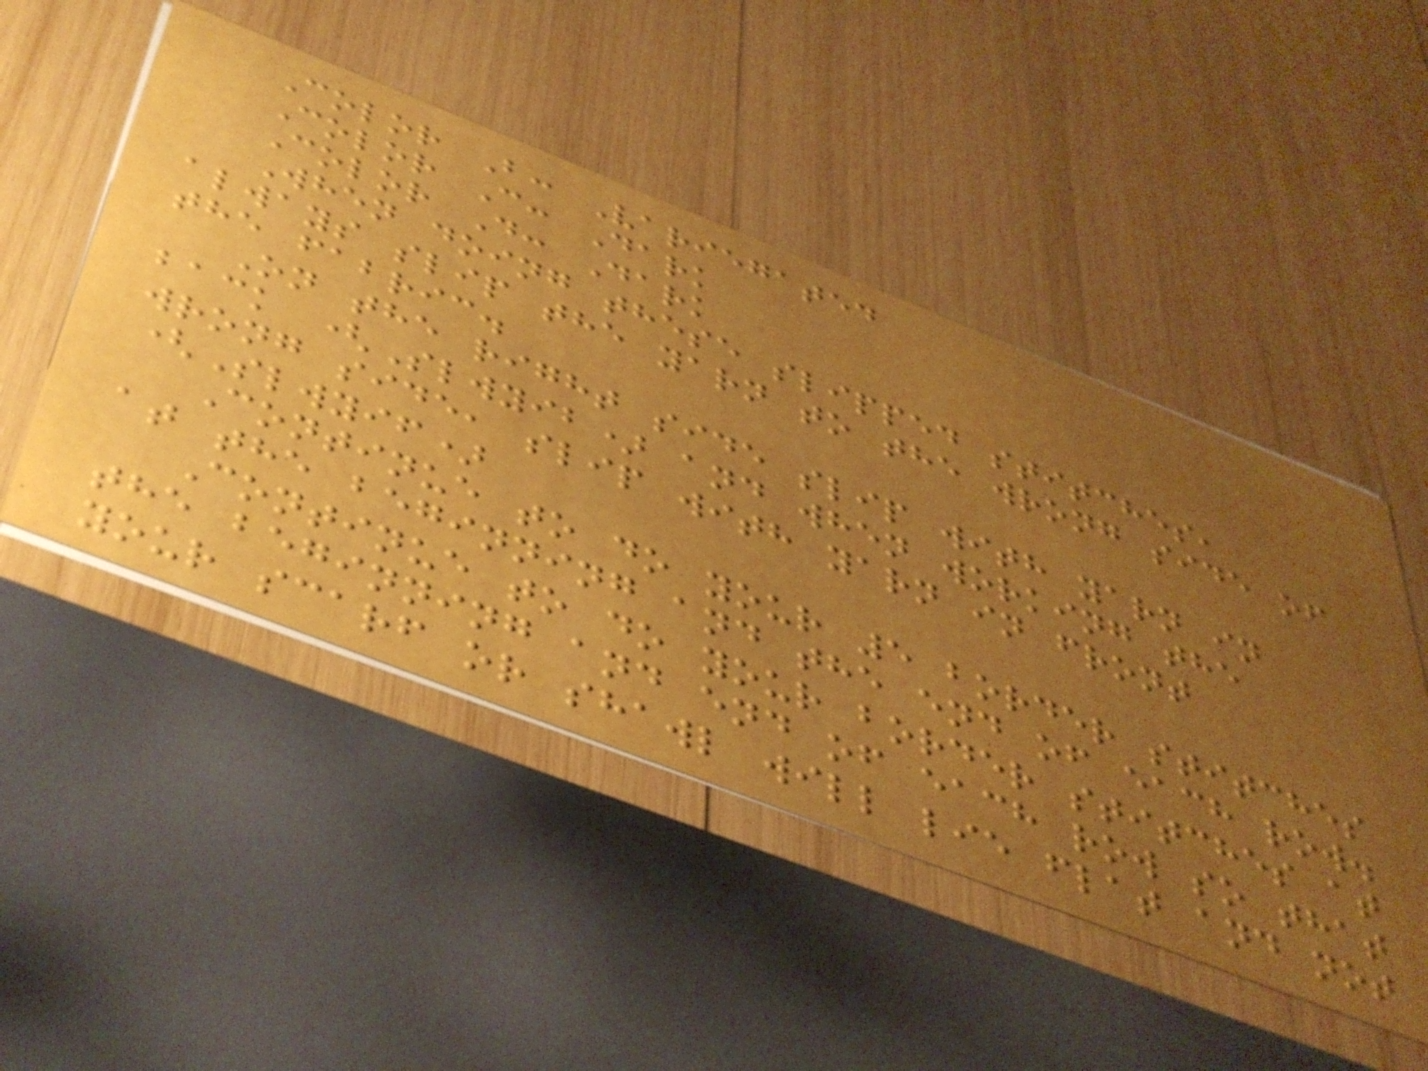Color B: Variegated
Color C: Dark
Color D: Dark
When doing these slipped stitches,
always slip the yarn to the wrong side of
the fabric.
On the right side slip with yarn in
back (Slwyib) and when working the
wrong side, slip with yarn in front
(Slwyif)
Continue to do your 5 border stitches
at the beginning and the end of each row.
Continue to do your border stitches at
the beginning and end of each row so that
your scarf or shawl will lie flat and not
